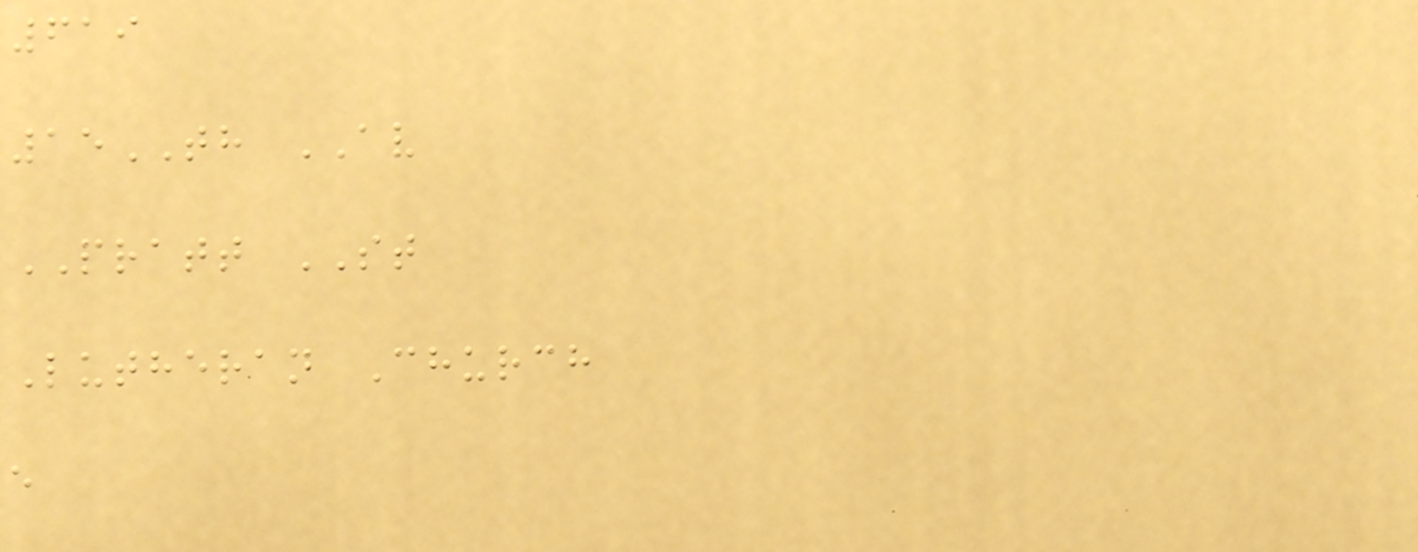619
15TH AV
PRATT ST
Lutheran Church
e
